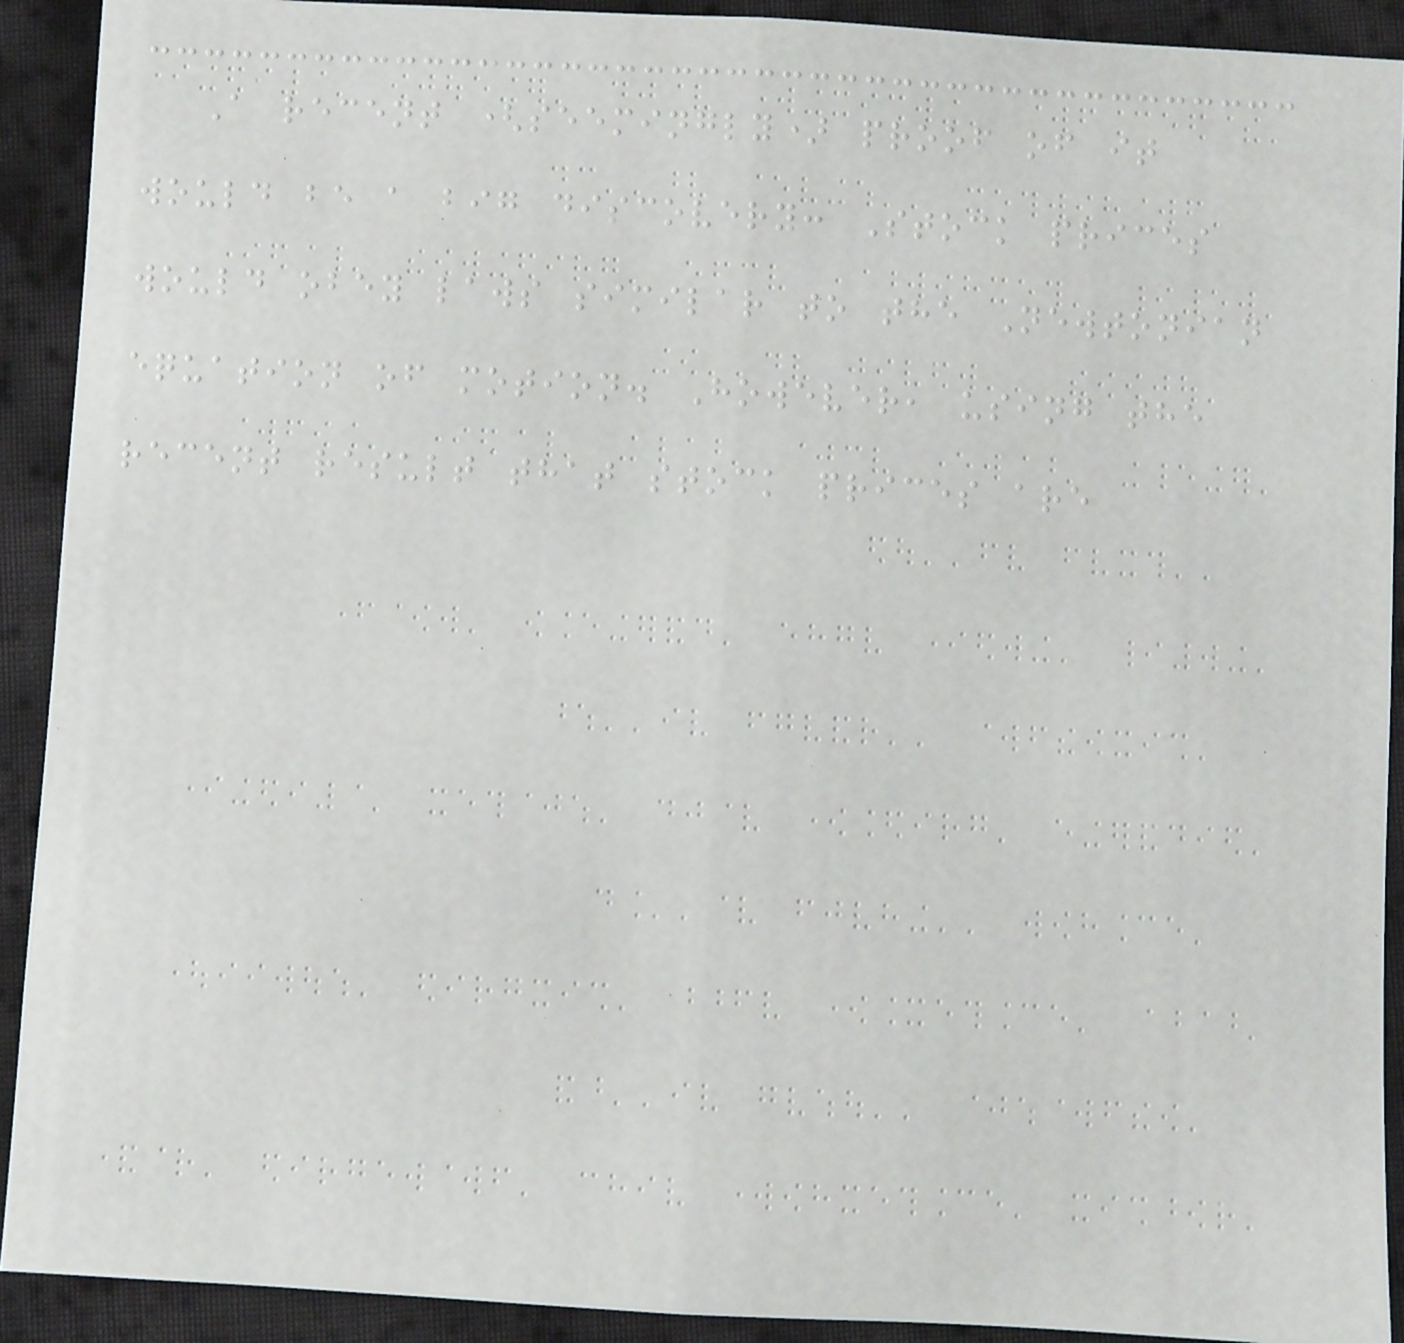A recent (seemingly) proof of it
would be a big discovery: Stock prices
would obey laws similar to the Newtonian
equation of motion. However, using the
recent result that stock prices are
